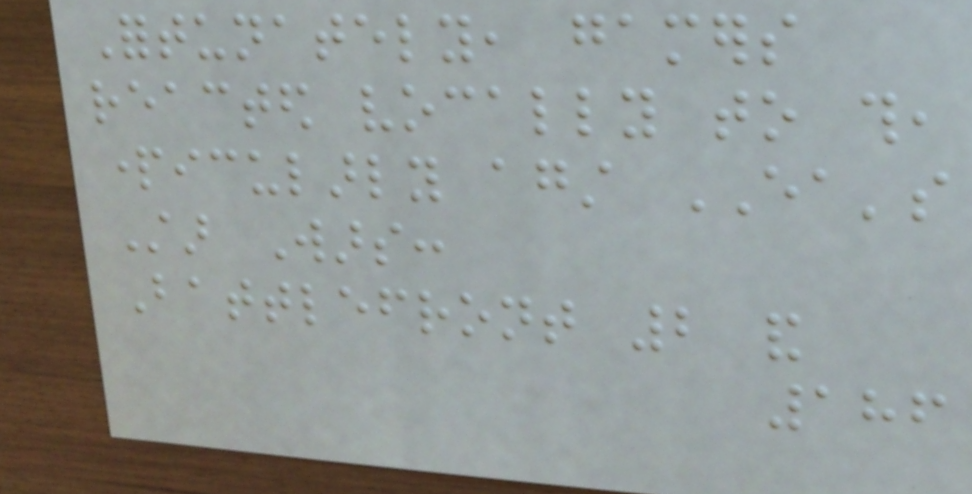Fortunately, gamers
reacted vocally to this,
particularly against EA's
Star Wars:
Battlefront 2 and
186
